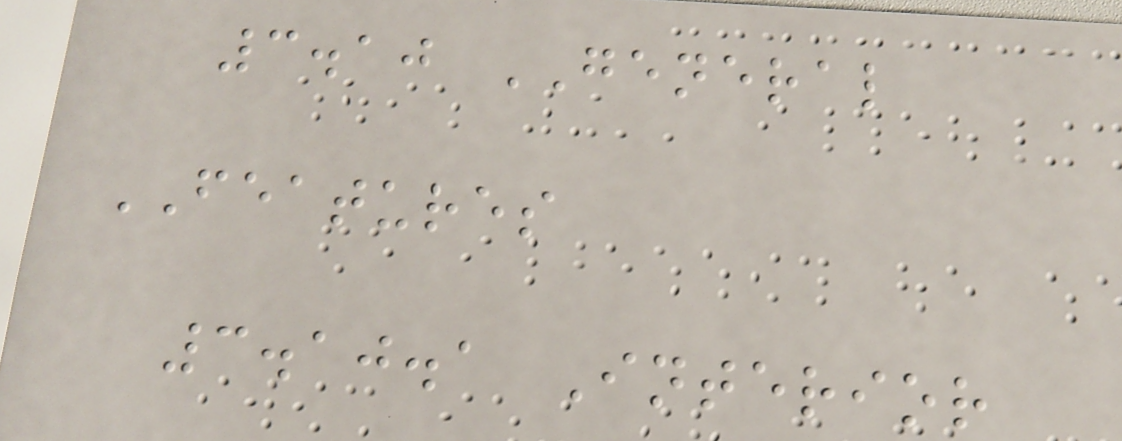3.10 GENERAL
FEATURES
3.10.1 Interior
